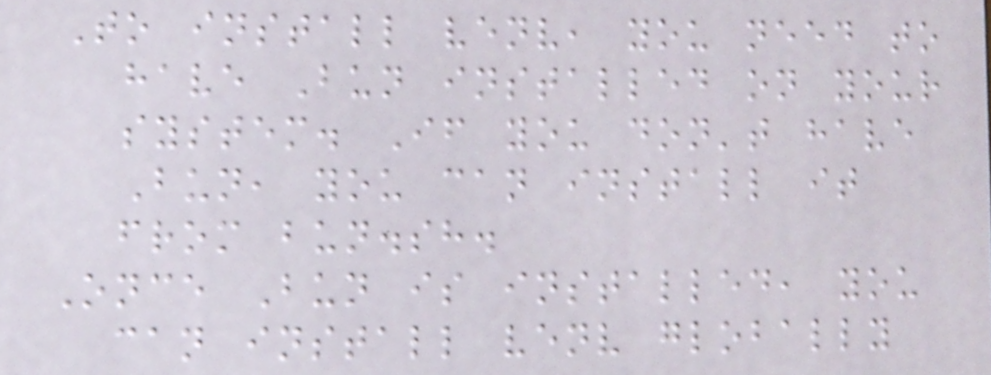To install venv, you need to
have Bun installed on your
system. If you don't have
Bun, you can install it
from bun.sh.
Once Bun is installed, you
can install venv globally
